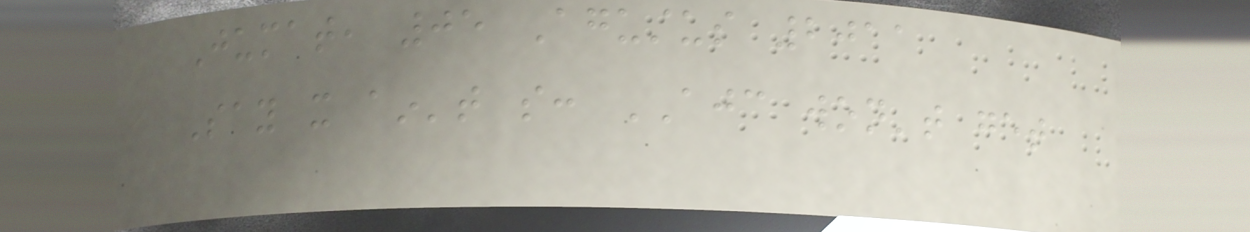Jumat, 05 Agustus 2011
Say it ain't so: AJC won't get
